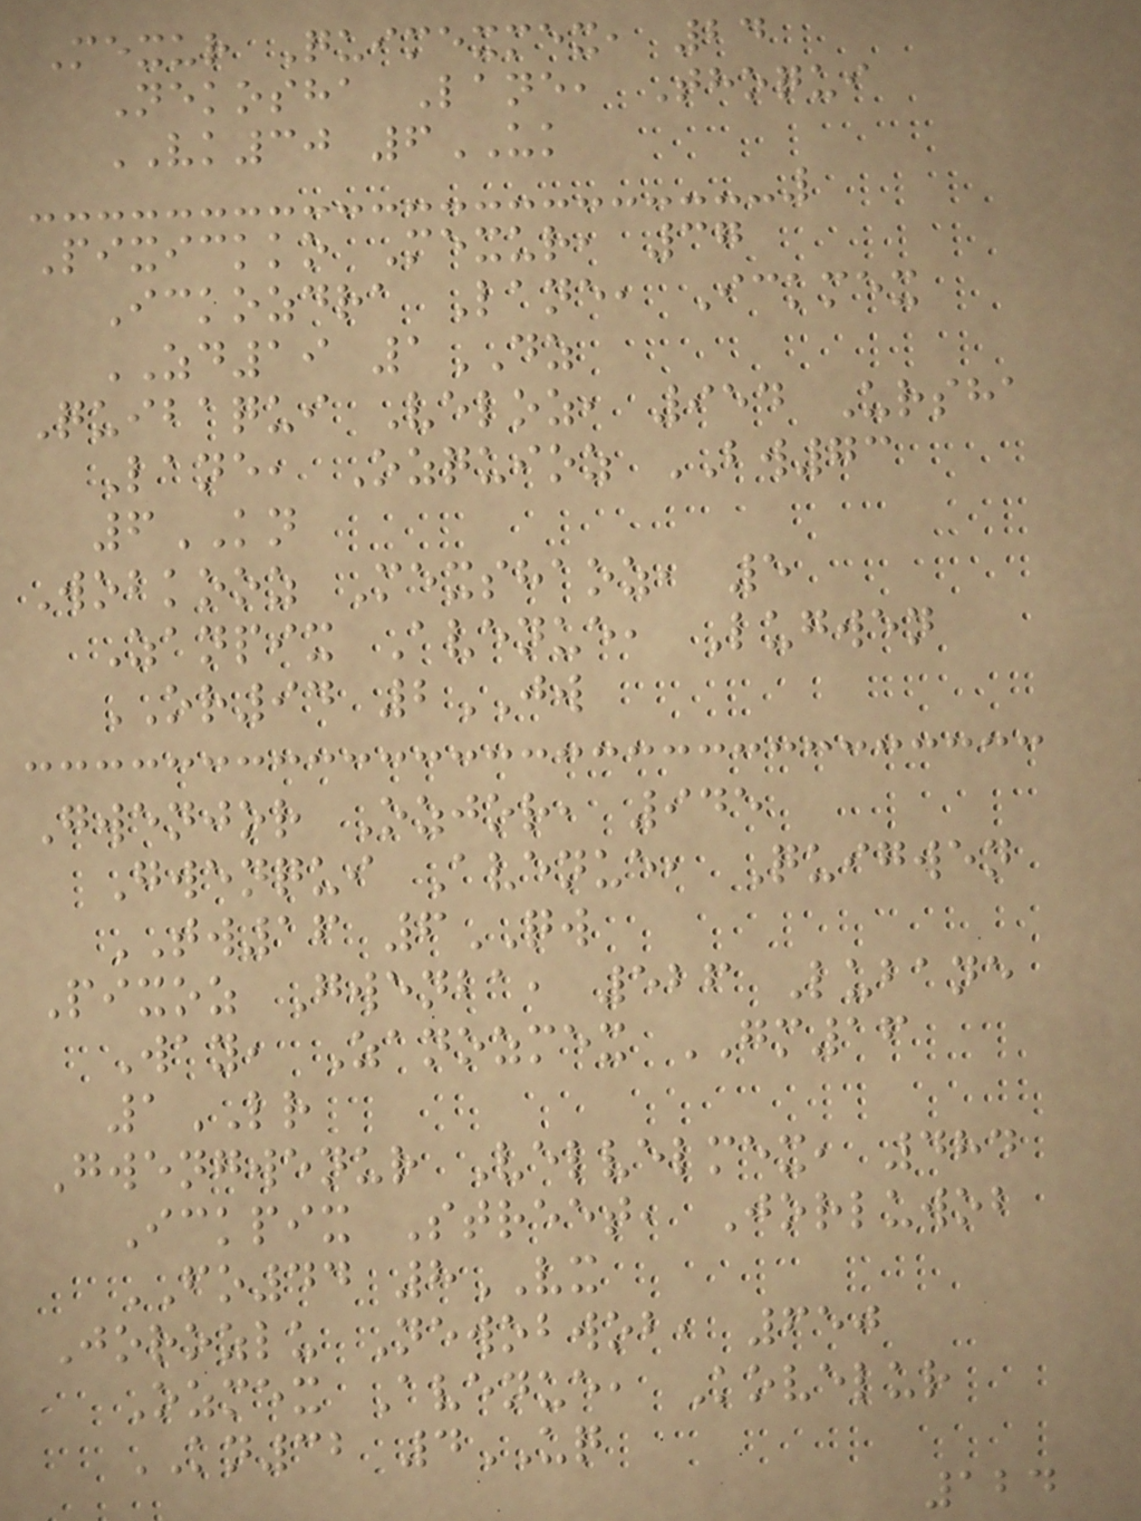Mexur Quimexmex, 24
Nekosha Lane, Thoqui
VK30 6UK
Pixickko Mexur, 37
Ickozdra Lane, Ickmex
ZD19 1DZ
Quibaqui Veloz, 954 Ursha
Lane, Ozquioz BW73
6KN
Wobkooz Mexshaoz, 5
Zanpix Avenue, Lugwen
OR94 2JW
Gwenjor Ozjor, 945
Gwenqui Avenue, Quigwen
TW16 6QW
Pixoz Gwenba, 526 Lubane
Way, Zanozmex GM16
1LR
Gwengwenur Velvelmex, 484
Ickpix Street, Jorluwob
FO44 8VX
Jorozlu Newobwob, 650
Ozmex Avenue, Kovelur
KN32 4UQ
124
